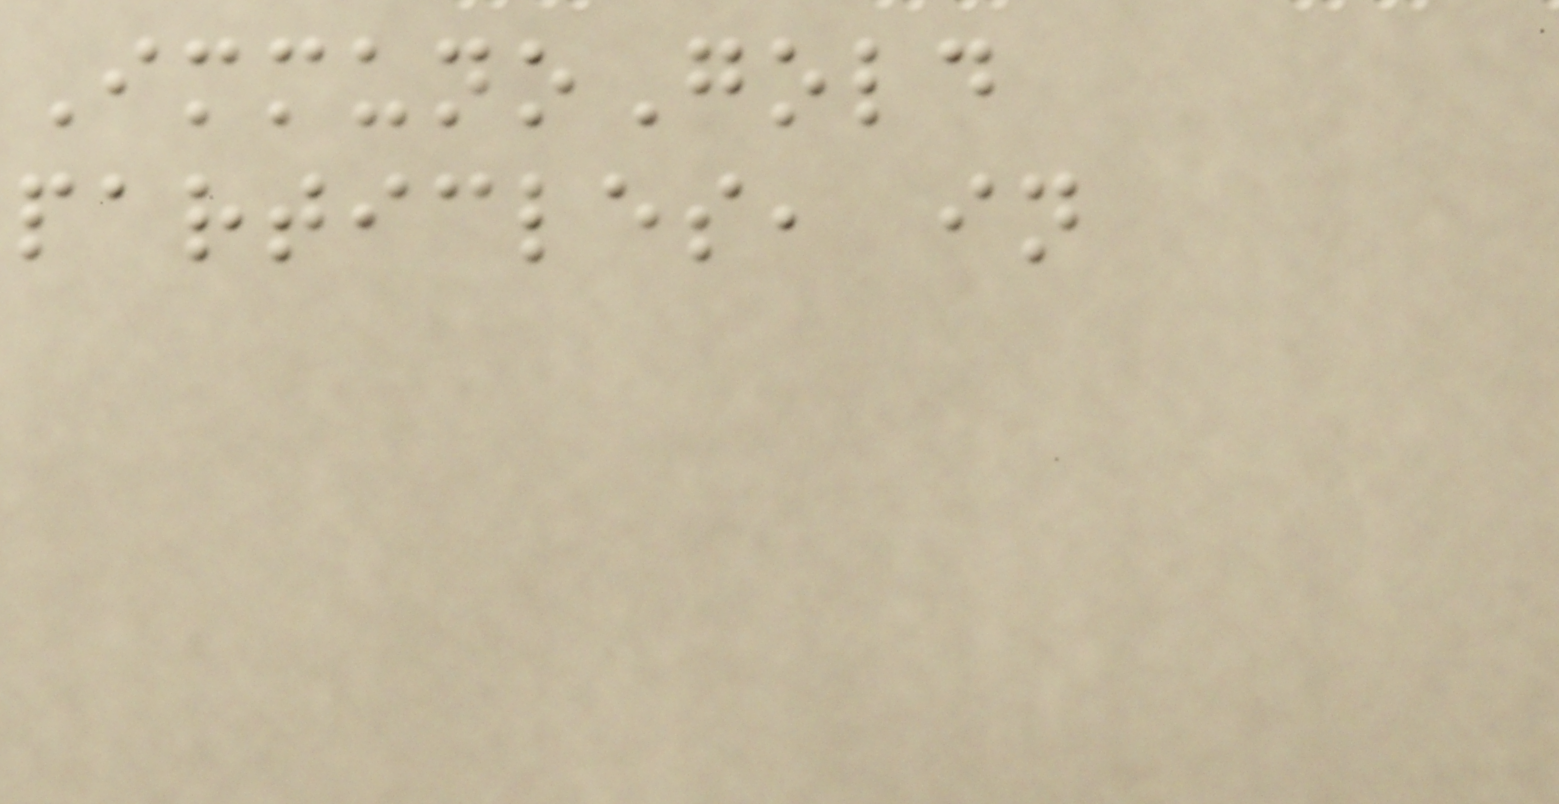ImmunoGold
particles, in
